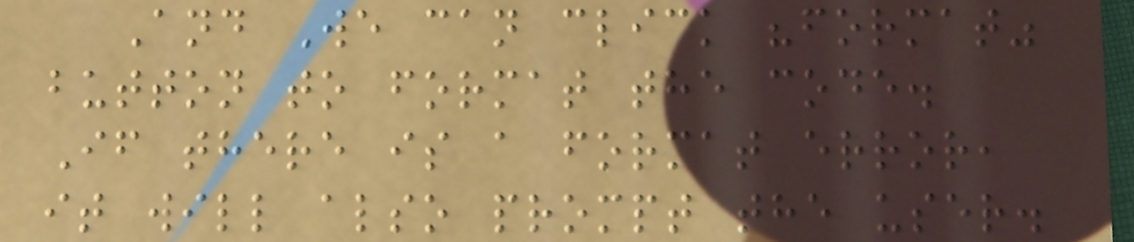And We can click "format"
button to format the code.
If there is a format error,
it will also prompt the user.
